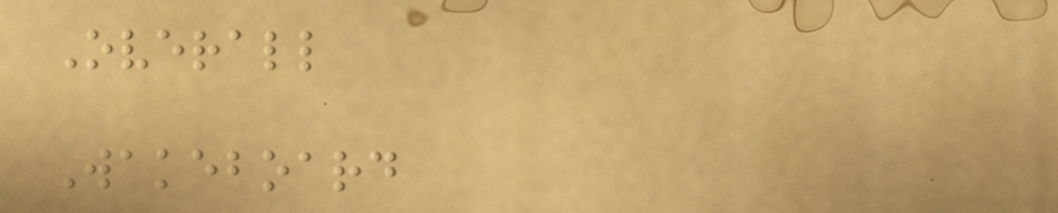Overall
Wakeboard
